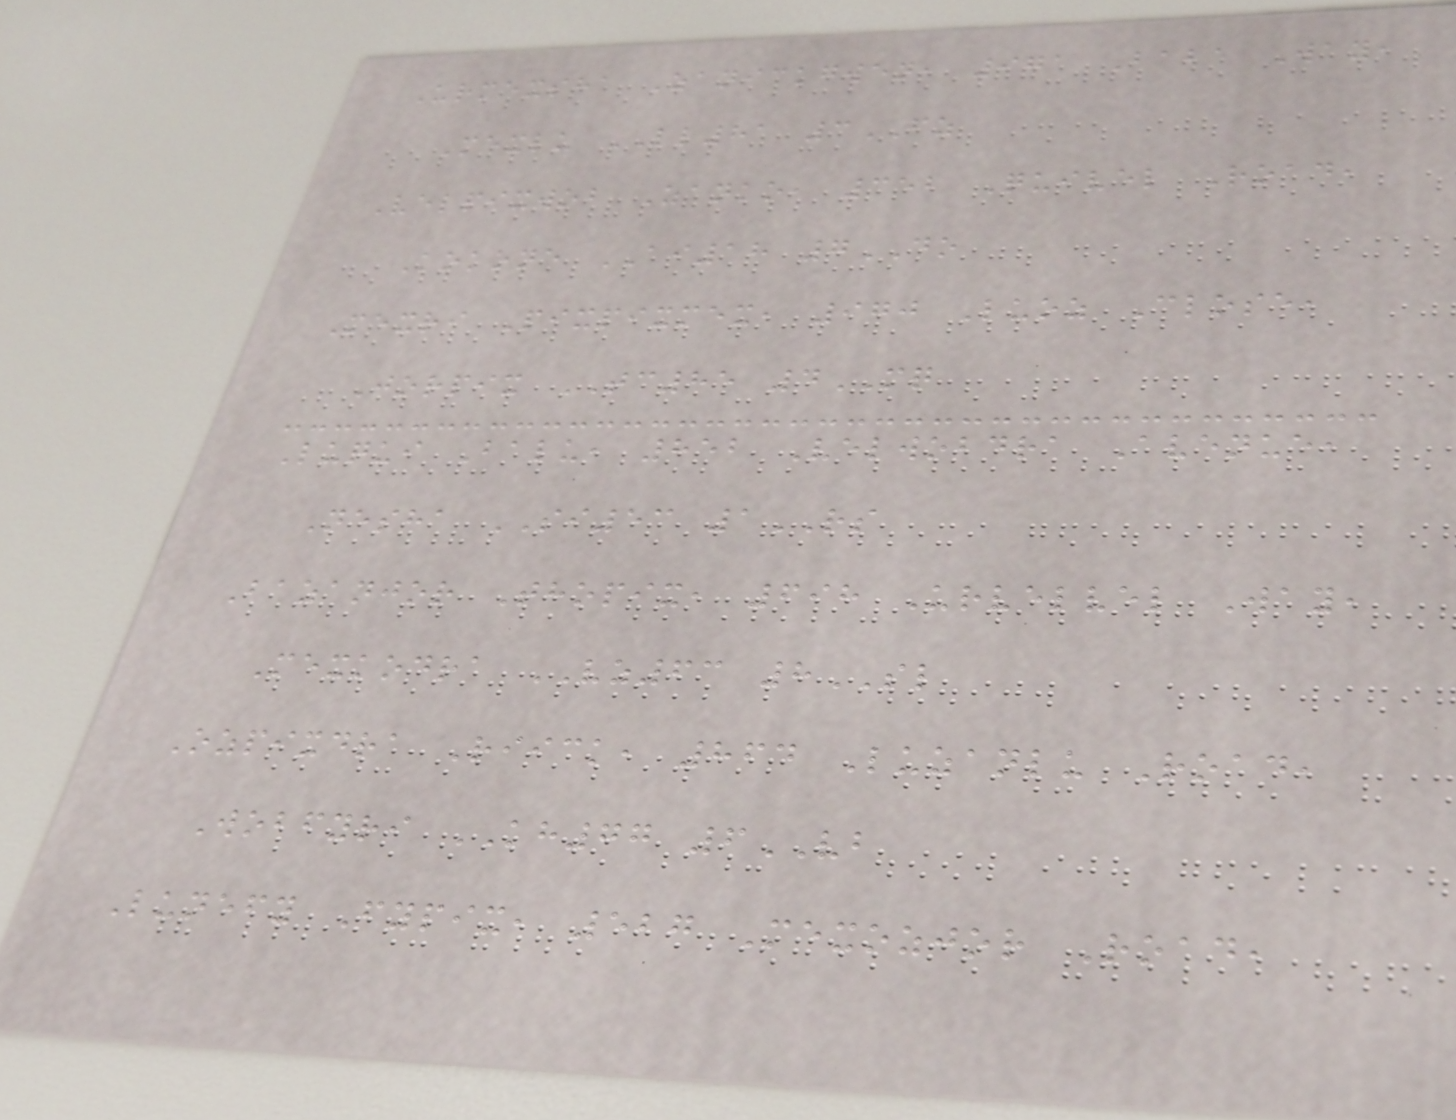Urmexsha Zanickgwen, 971 Baba Way,
Mexlu LL81 3FZ
Velpixwob Zanko, 352 Quivel Road,
Kokone AI18 7DO
Mexri Pixpixmex, 970 Luoz Close,
Jorpix TC85 4MQ
Luqui Balu, 852 Velwobdra Avenue,
Nesha SI53 1RS
Bazanjor Thopix, 698 Urvelvel Way,
Mexkodra VZ63 8SL
Ozpixdra Riick, 864 Luzanlu Road,
Wobfyri KH77 6VB
Lunefy Fypix, 527 Mexozjor Road,
